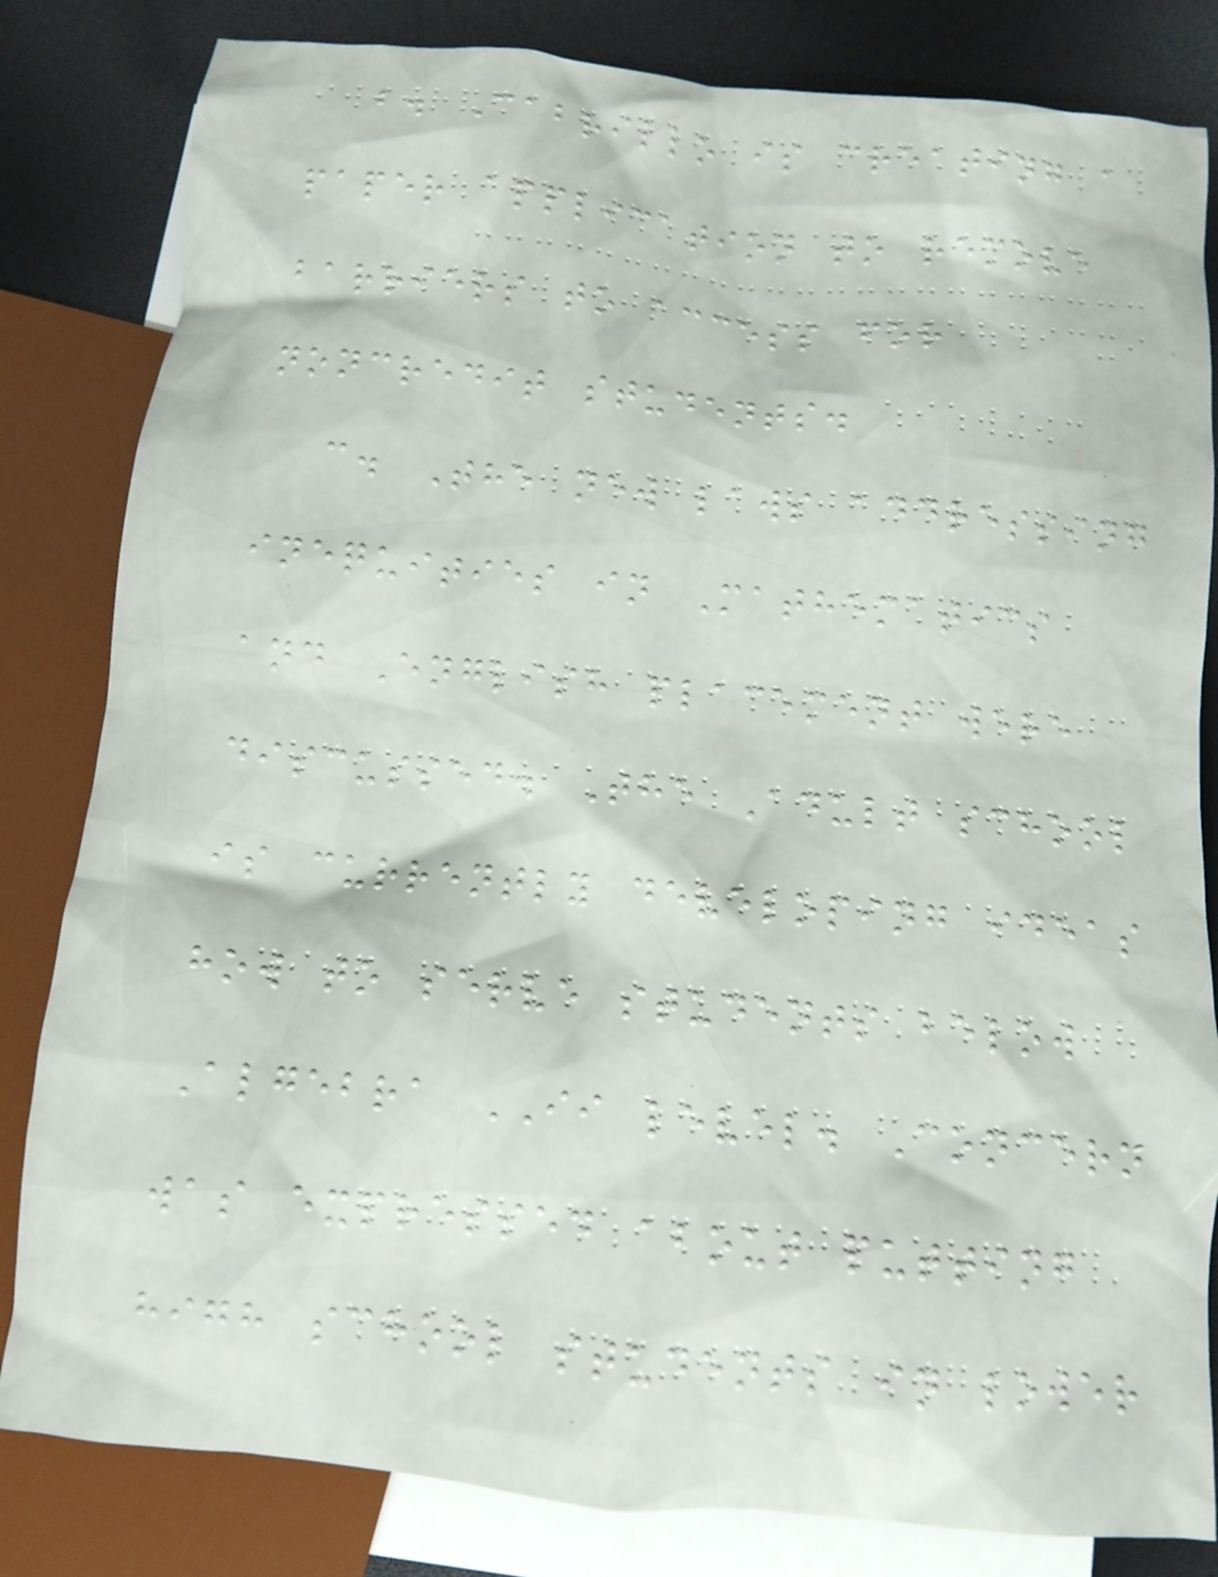b. Cabrillo is creating a
paper application to remove
barriers to access for
noncredit students.
c. The new laws addressing
inequities in Mathematics
and English placement were
discussed. The Adult school
is currently developing ideas
how to serve students below
Algebra II level. Concern
was expressed about putting
high school students in lower
